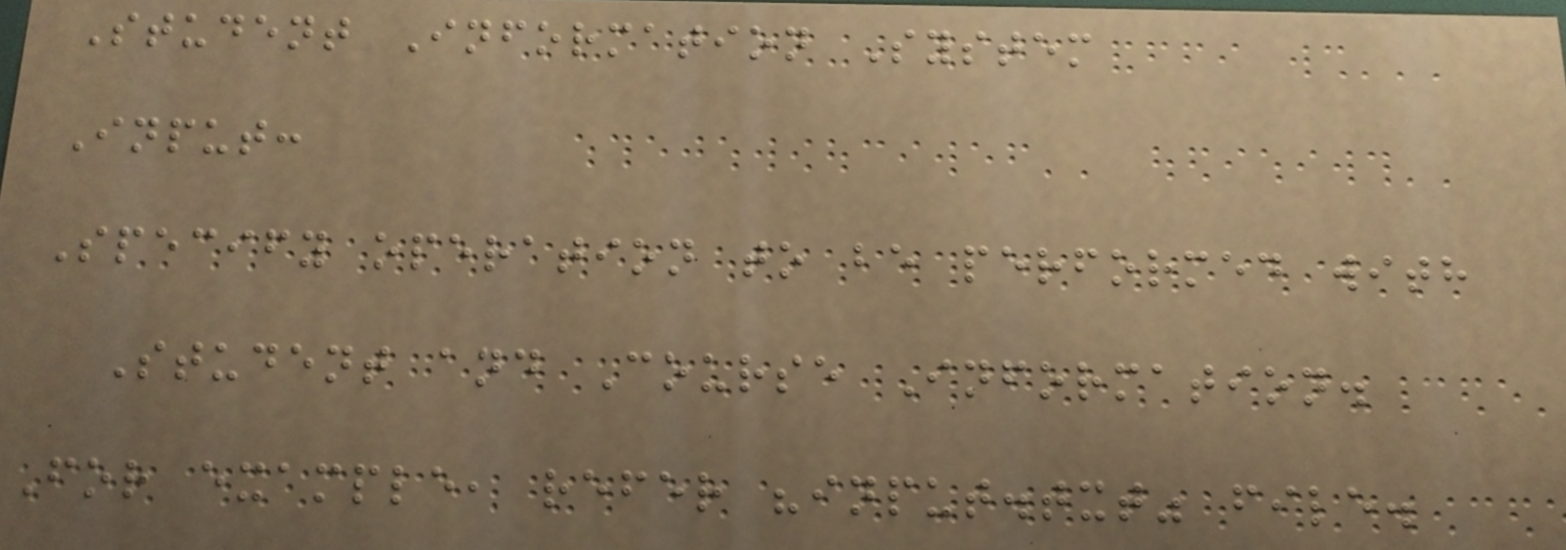Student Information System
Input:
Specify operation to be performed with
Student and Course Information.
For example, refer "input.txt" file.
